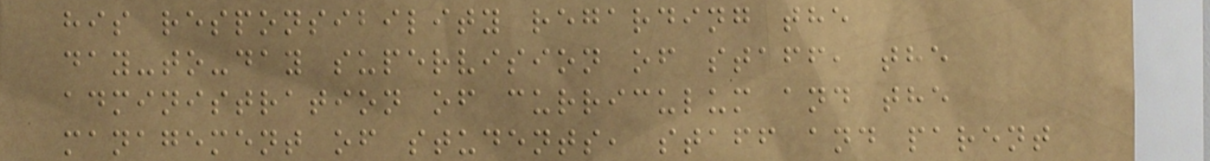his responsibility regarding the
day-to-day supervision of staff, the
administration of curriculum and the
management of students, staff and parent
